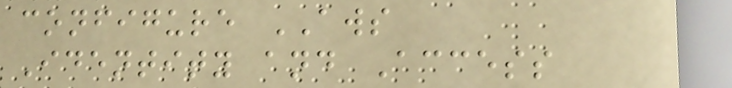configure AWS
Identity and Access
